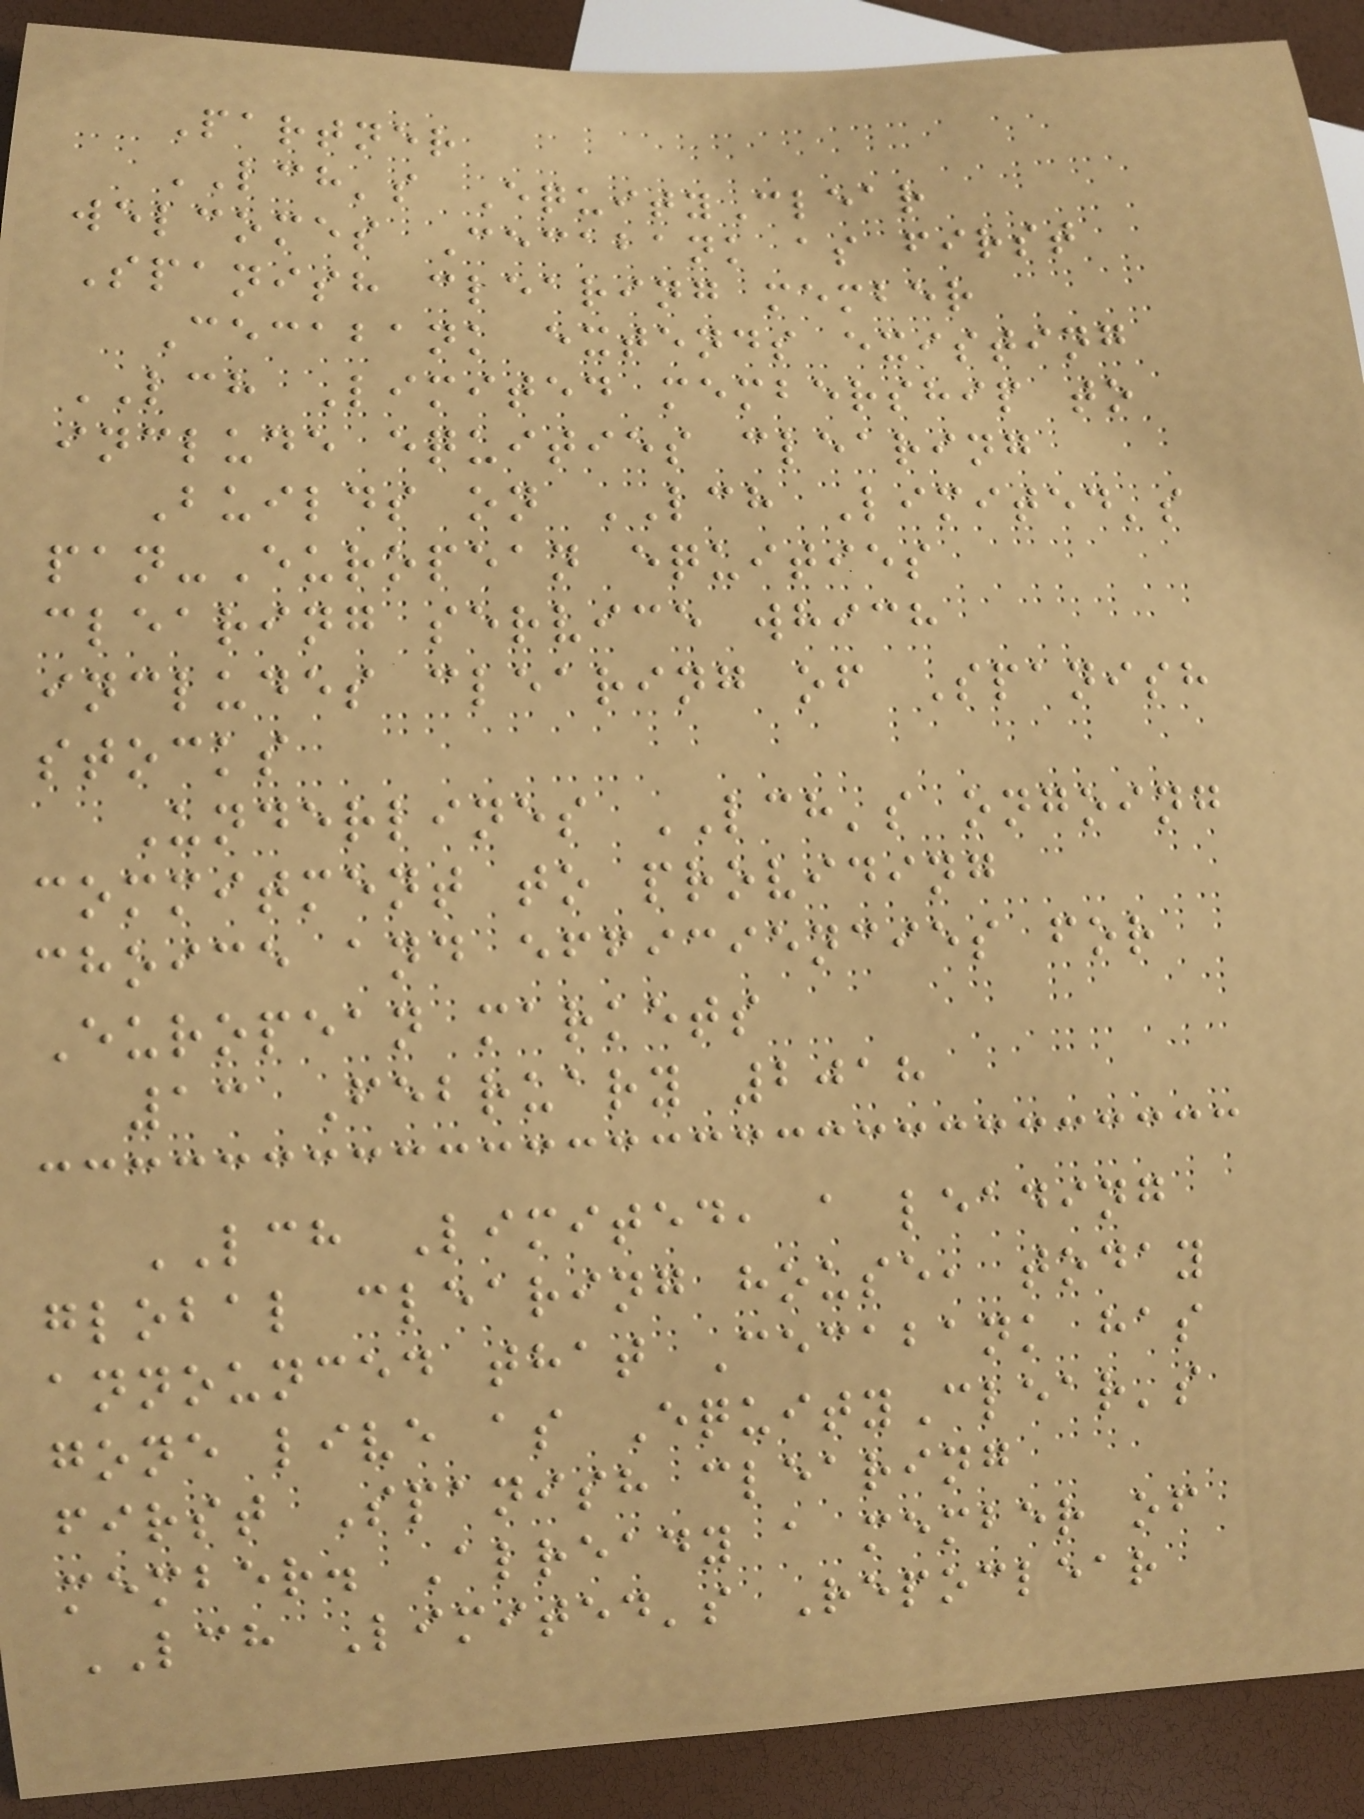Partner
LCH's EquityClear
welcomes Cecabank as first
Spanish clearing member
Cecabank extends existing
LCH Limited membership to
include equities clearing
Builds on LCH Limited's
pan-European equities
clearing service which
includes clearing of Spanish
stocks
Underlines LCH's ongoing
commitment to providing
choice and efficiencies for
European markets
13 February 2018
LCH Limited, a leading
global clearing house, today
announced that Cecabank has
gone live as EquityClear's
first Spanish clearing
member. Already a member of
LCH Limited's Repoclear
